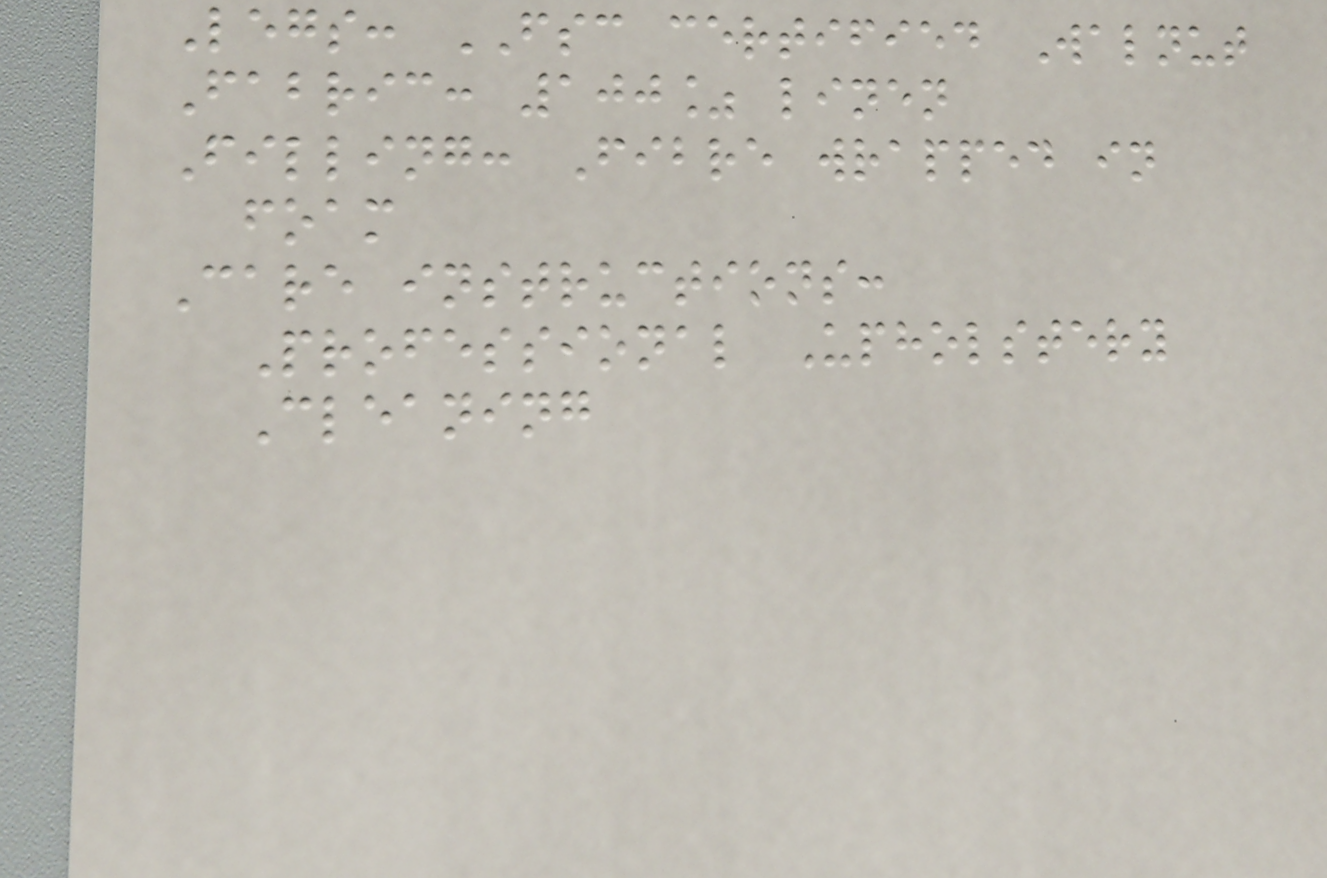Legs: FSC certified Walnut
Fabric: 100% linen
Filling: Fibre wrapped in
foam
Care instructions:
Professional Upholstery
Cleaning
